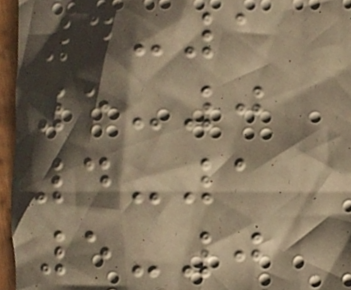4-1
5-0
4-1
5-0
